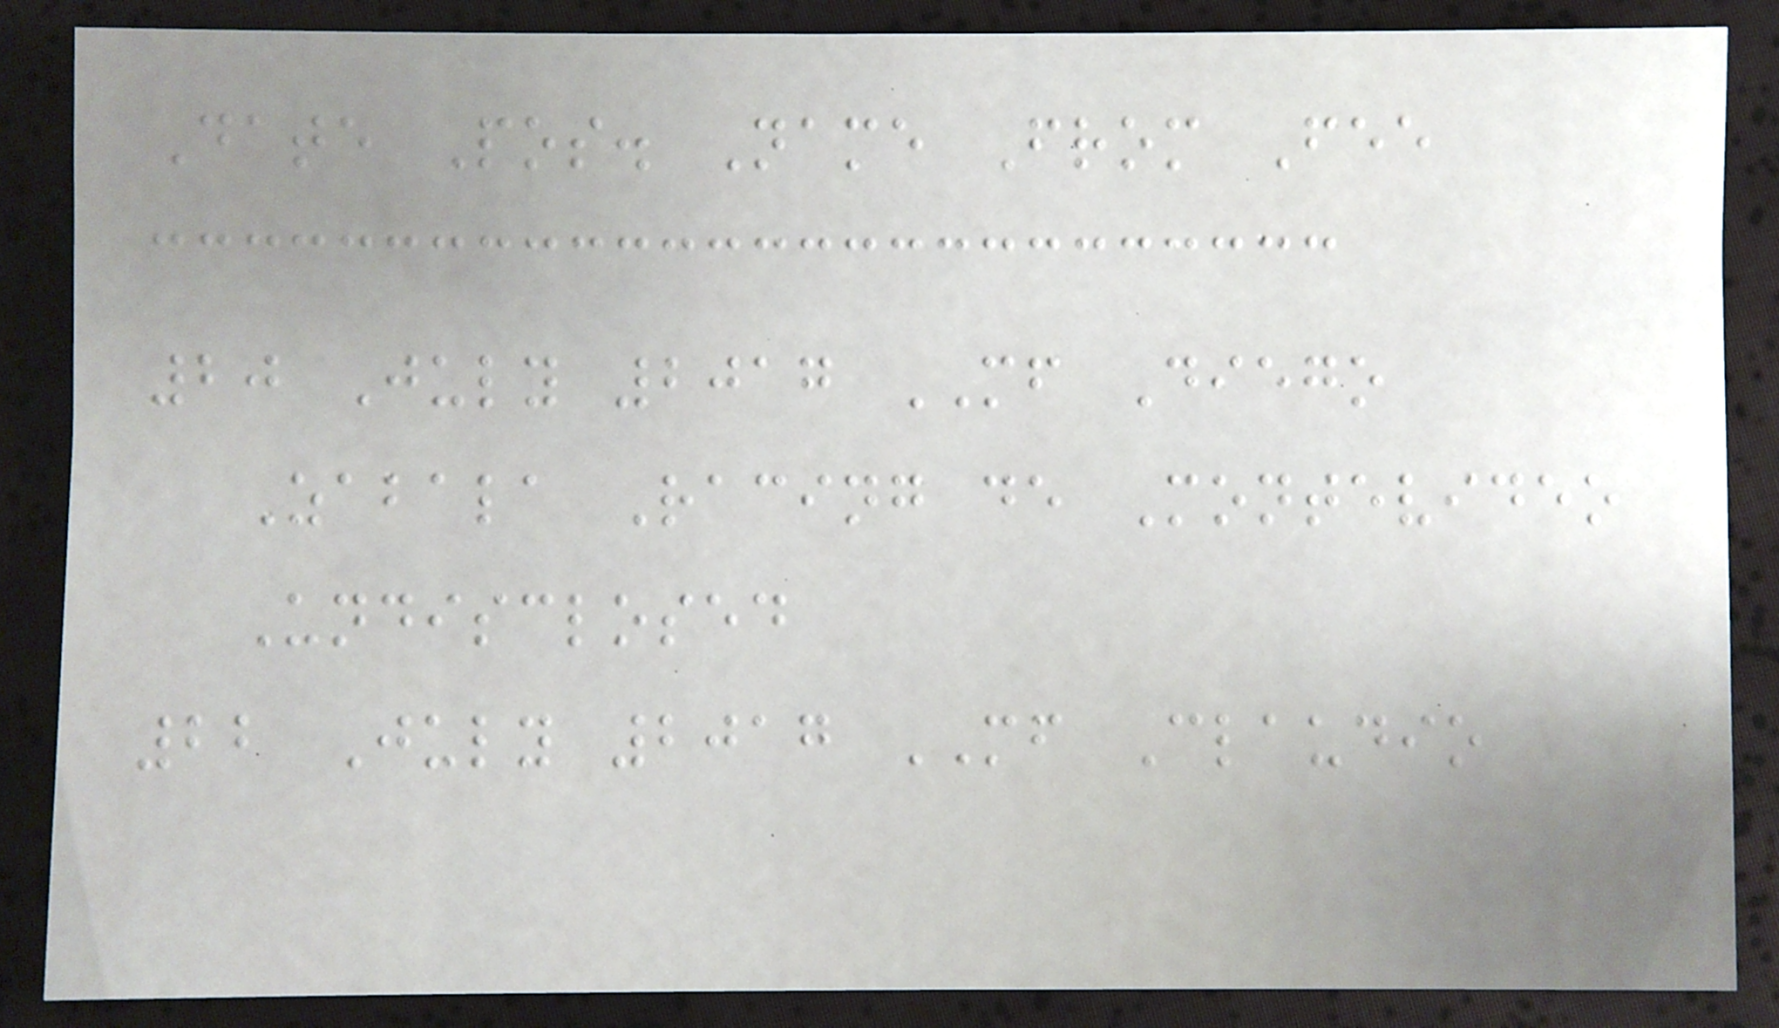Date Pos. Name From Fee
20 July 2017 MF Diego
Zabala Racing de Montevideo
Undisclosed
22 July 2017 MF Claudio
